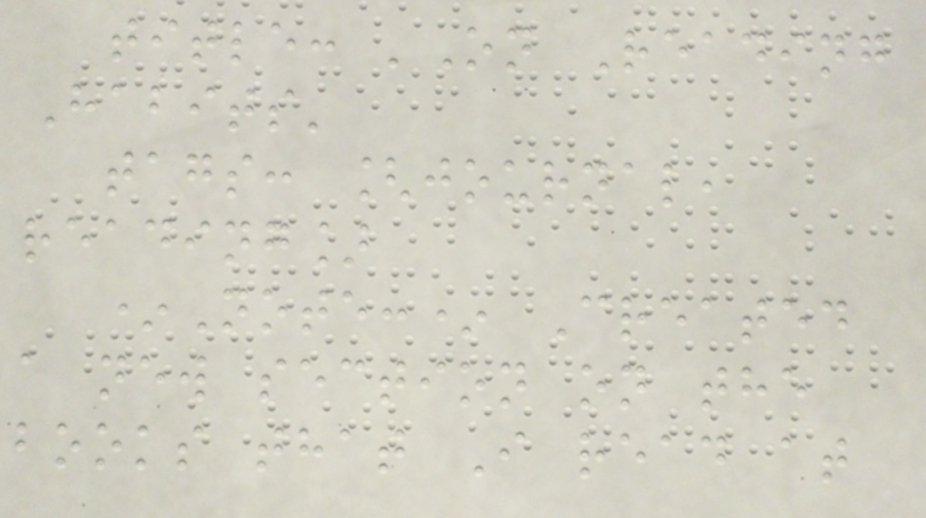title: 'On Reading
Habits'
tags: [journal,
reading]
*Note:* Created
a new section on the
books that I read at
